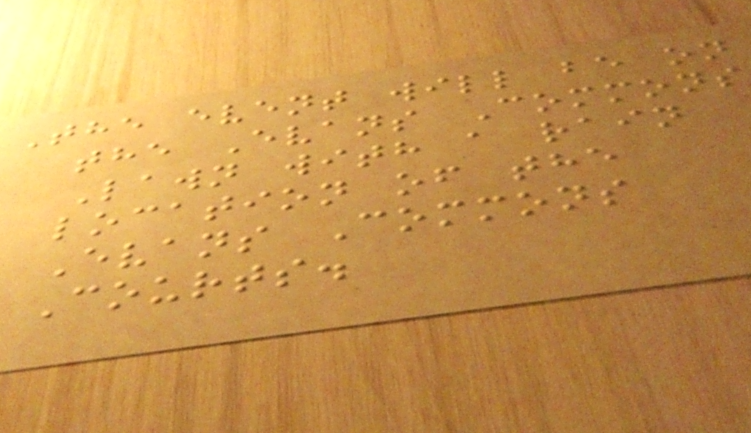The event will be on
the Evans Commons
Lawn with a rain
location of the
Evans Commons
Courts.
